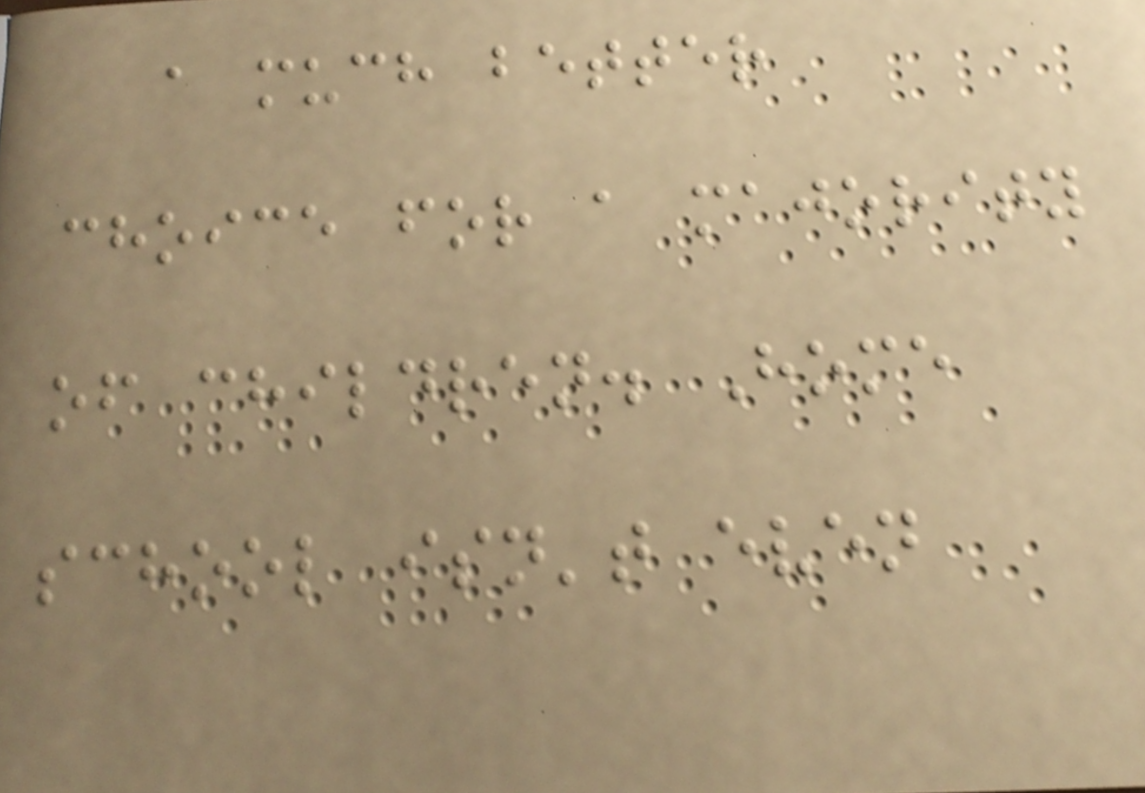a much better
choice for a majority
of children. Home
school isn't even
